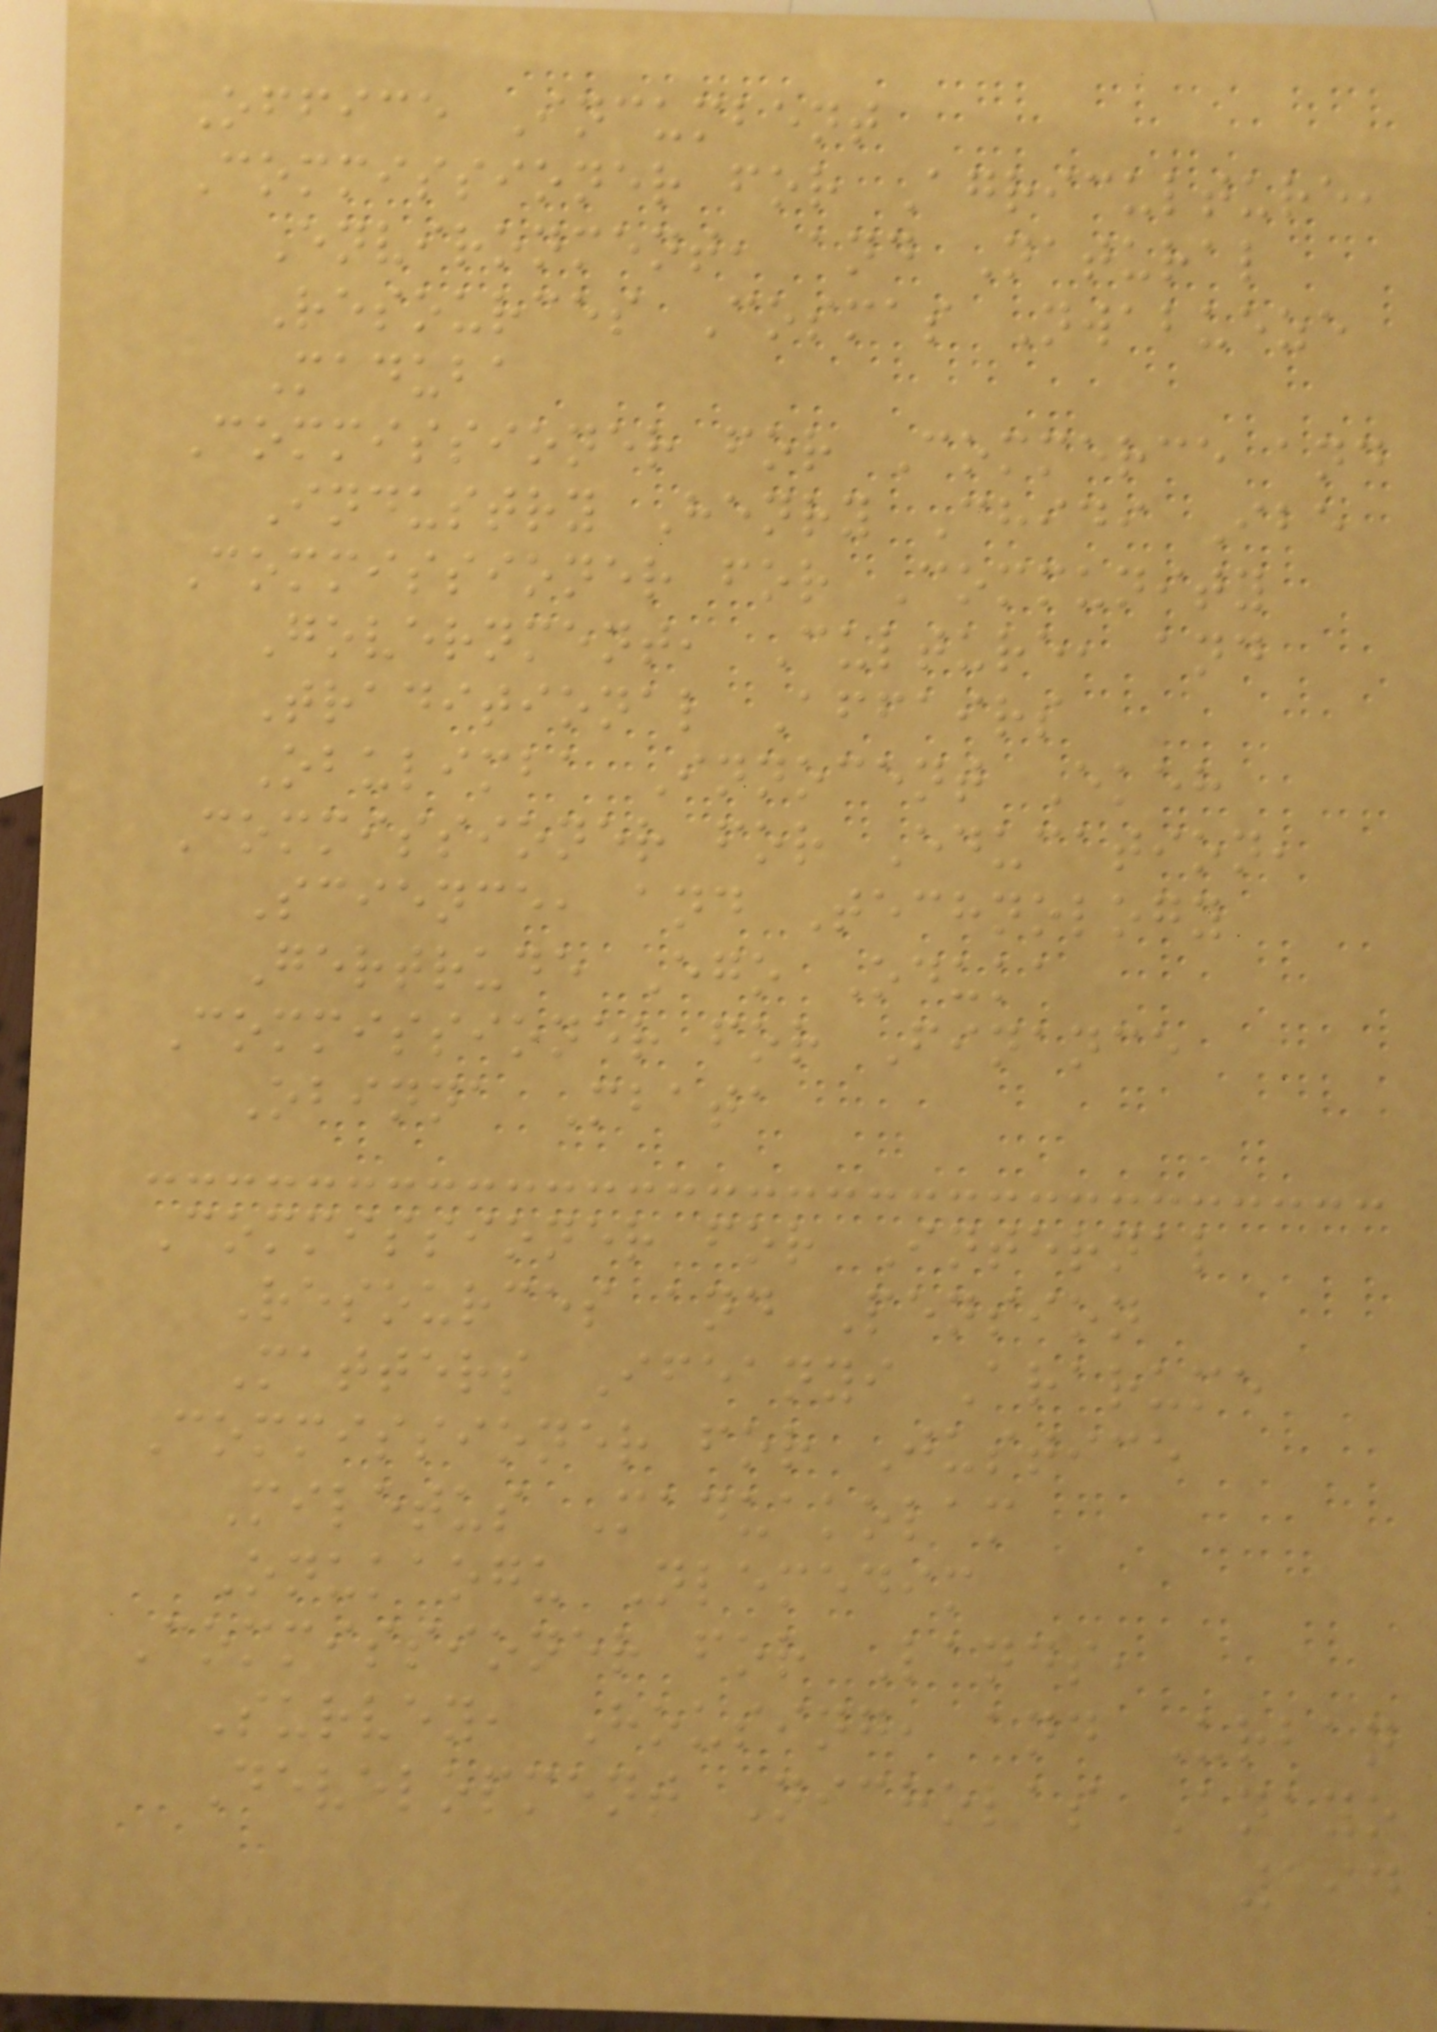Office Incumbent
Commissioner for Agriculture,
Environment, and Natural
Resources Cosmas Nwabueze
Maduba
Commissioner for Commerce and
Industry Henry Chidi Ibe
Commissioner for Community
Government, Culture, and
Traditional Affairs
Obulimba Innocent Ekeh
Commissioner for Education,
Science, and Technology
Gertrude Ego Oduka
Commissioner for Finance
Obinna Mbata
Commissioner for Internal
Resources and Pension
Matters Ifeanyi Ararume
Commissioner for Justice
Miletus Maduakolam
Onukaogu Nlemedim
Commissioner for Lands,
Survey, Housing, and Urban
Development Nicholas Anayo
194
